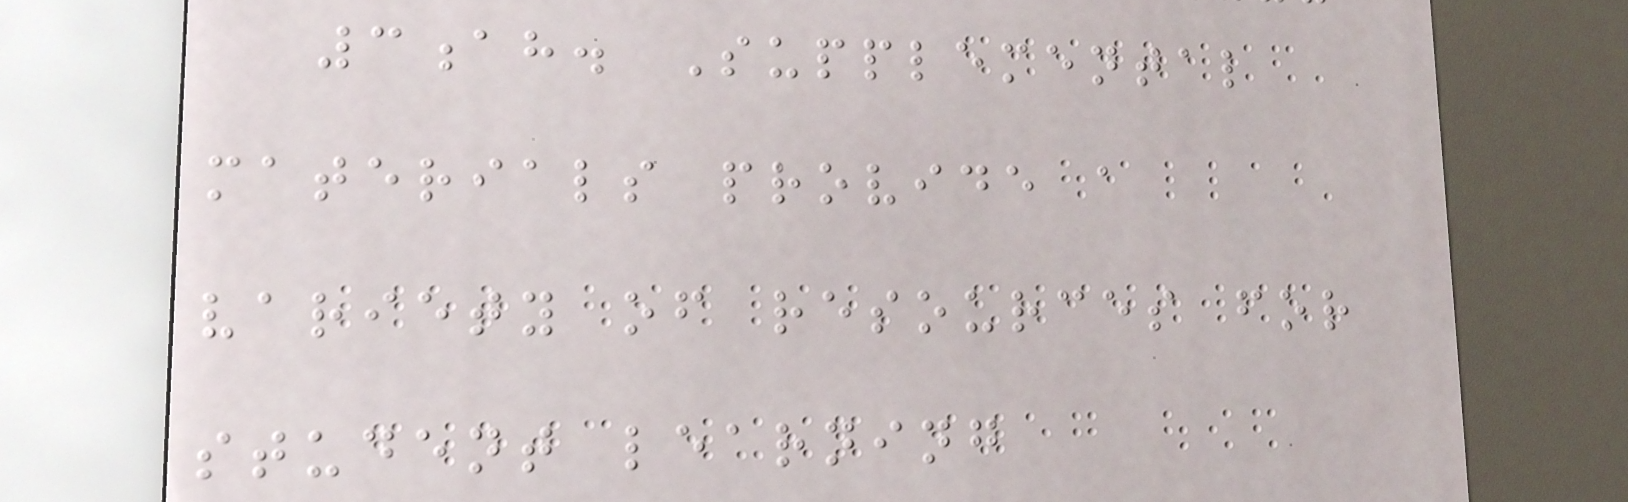3ah. Supplemental
materials provide a
variety of resources for
student learning
